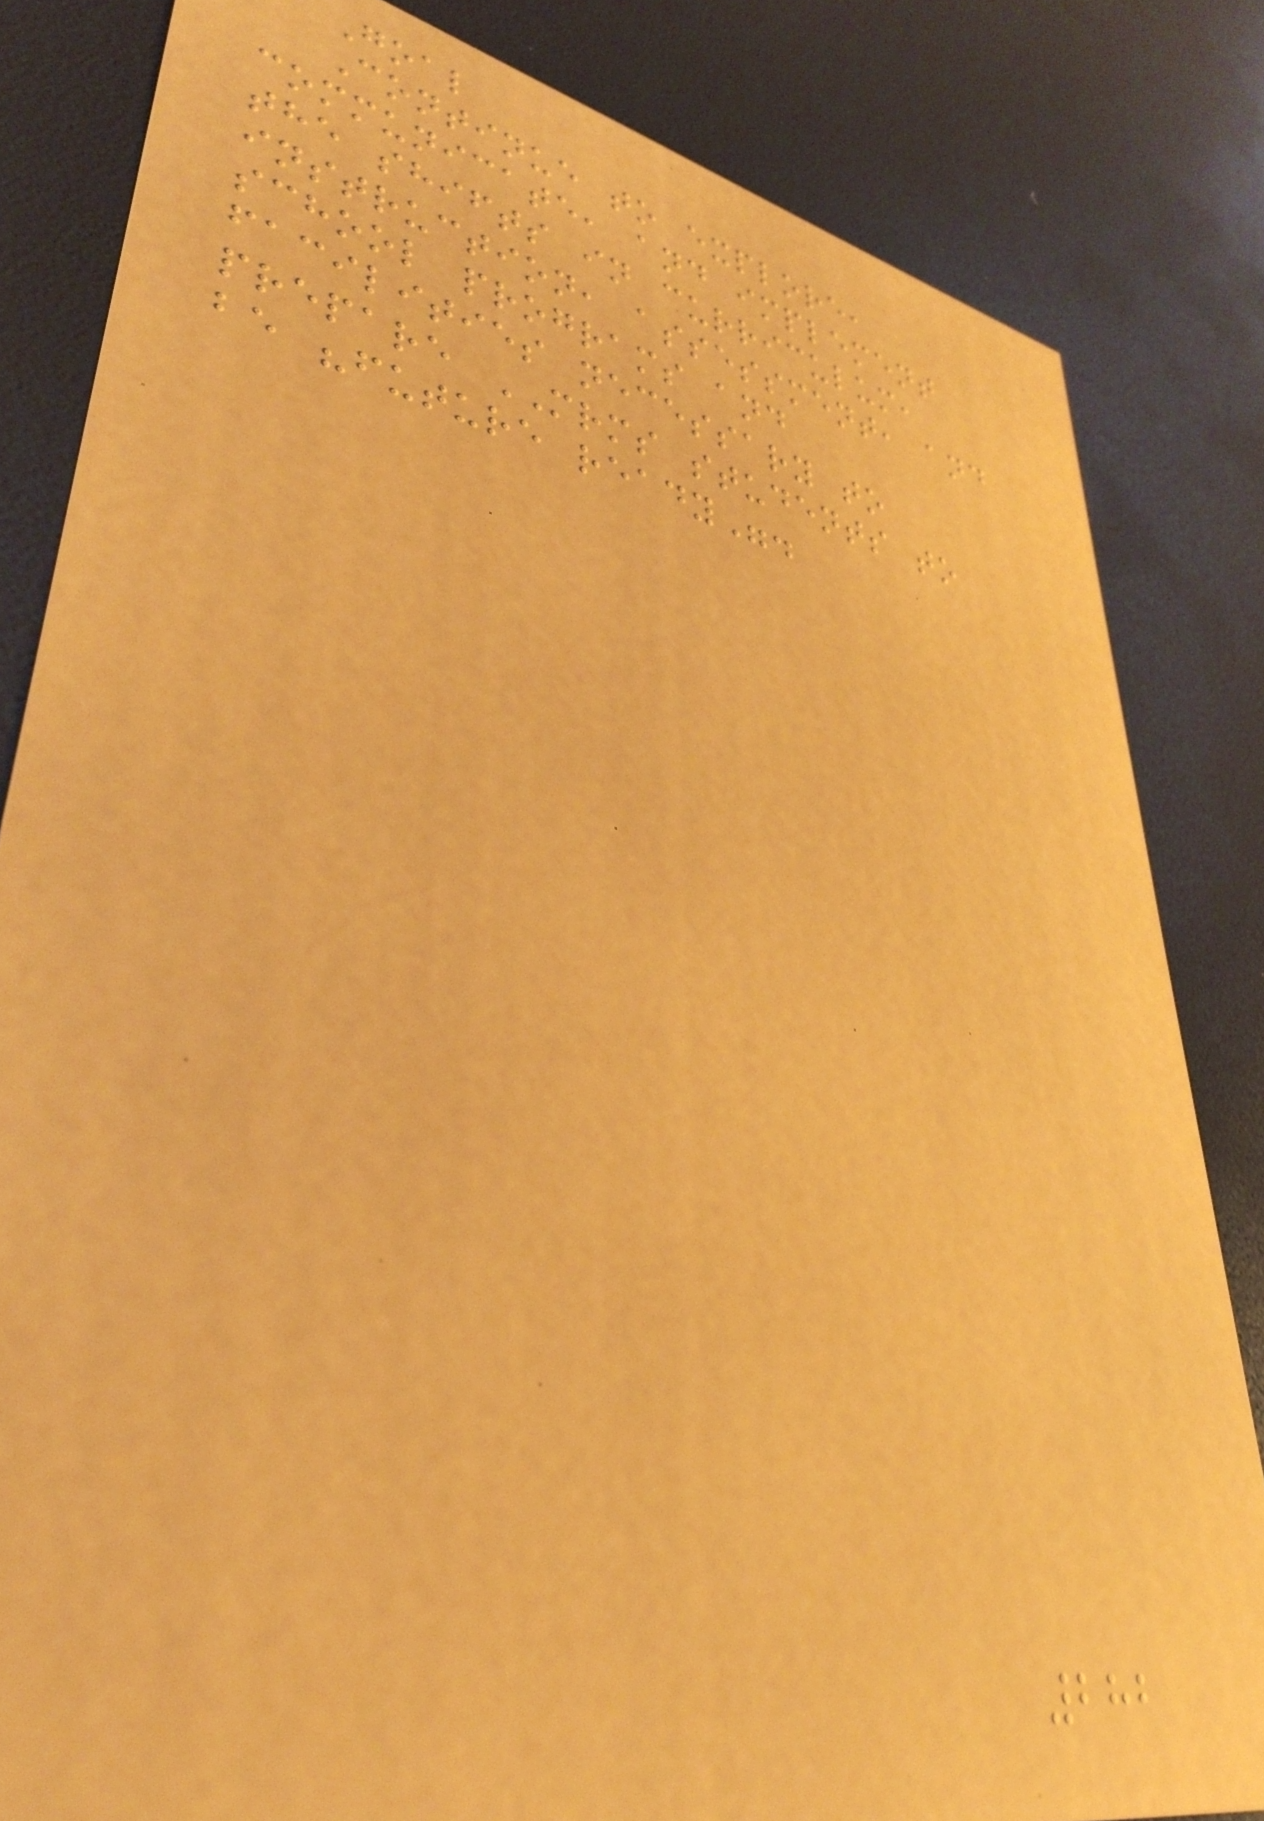Goal
Continue to explore,
communicate, and implement
the shifts in curriculum,
instruction, assessment, and
school programs and
facilities necessary to
prepare MRMS students to
be "future ready".
282
